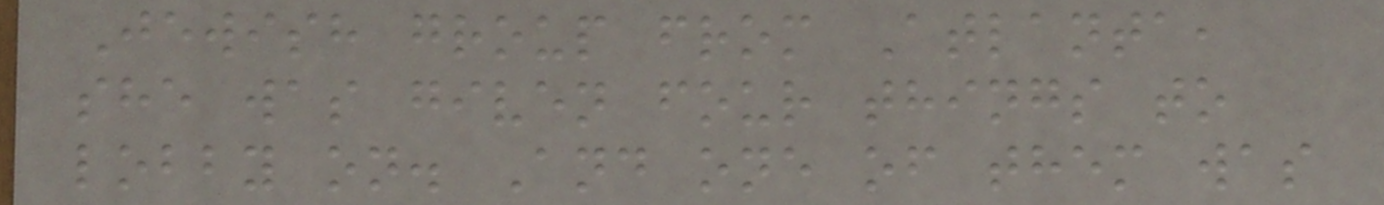Jewish group from Atlanta,
she was given four things to
lobby on. And one of them was
